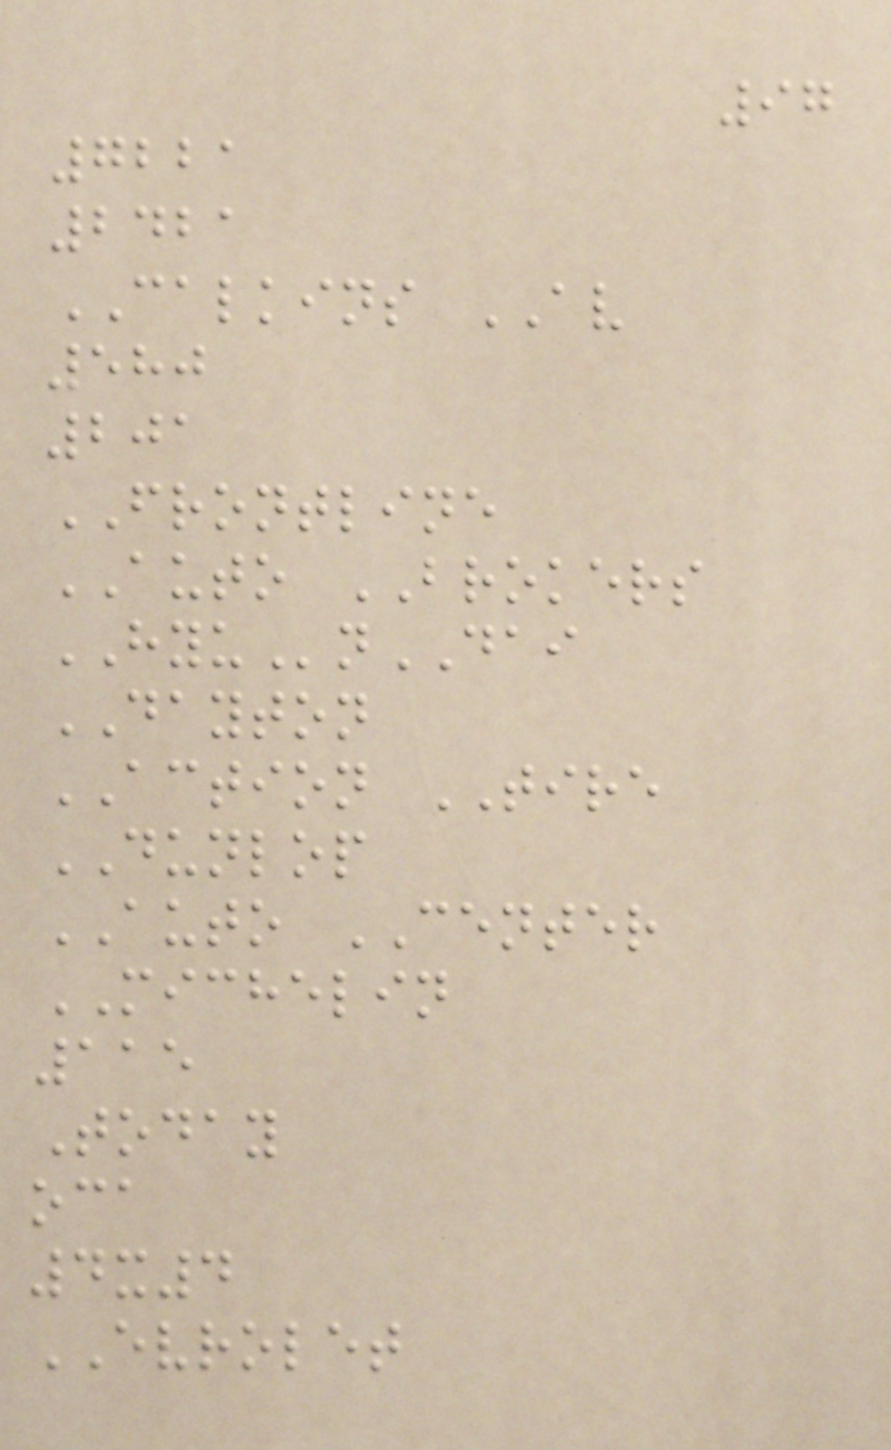97
7221
2421
CALKINS AV
580
201
FRONTLINE
AUTO BROKERS
HYUnDAI
DAYTON
ACTION TIRE
DUNLOP
AUTO CENTER
MICHELIN
115
Today
oca
4x4
EVROLET
